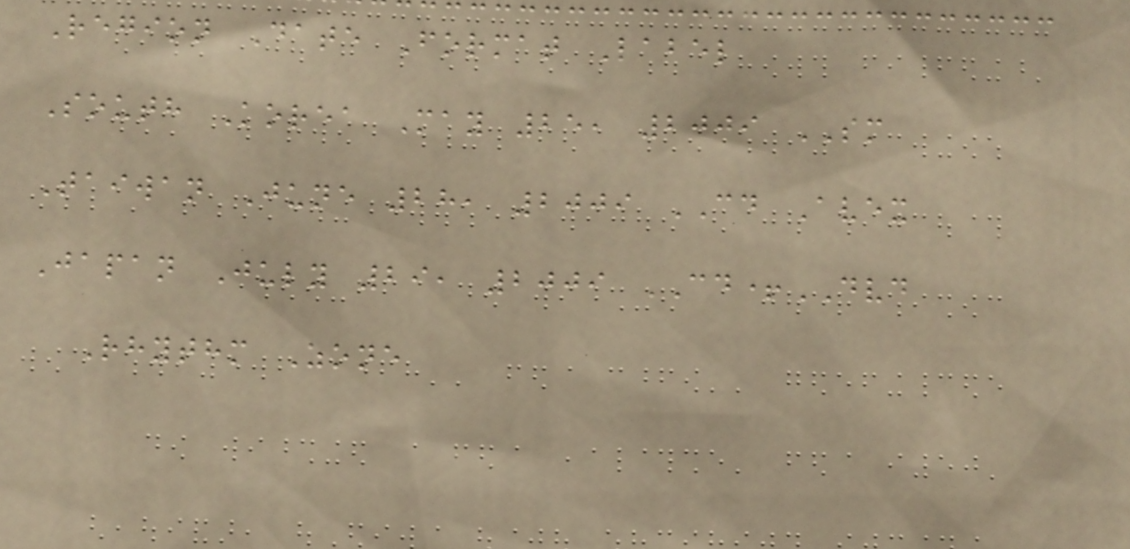Region Date Format Label
South Korea May 25, 2009 SM
Taiwan June 28, 2009 CD Avex
Japan July 29, 2009 CD+DVD
Rhythm Zone
